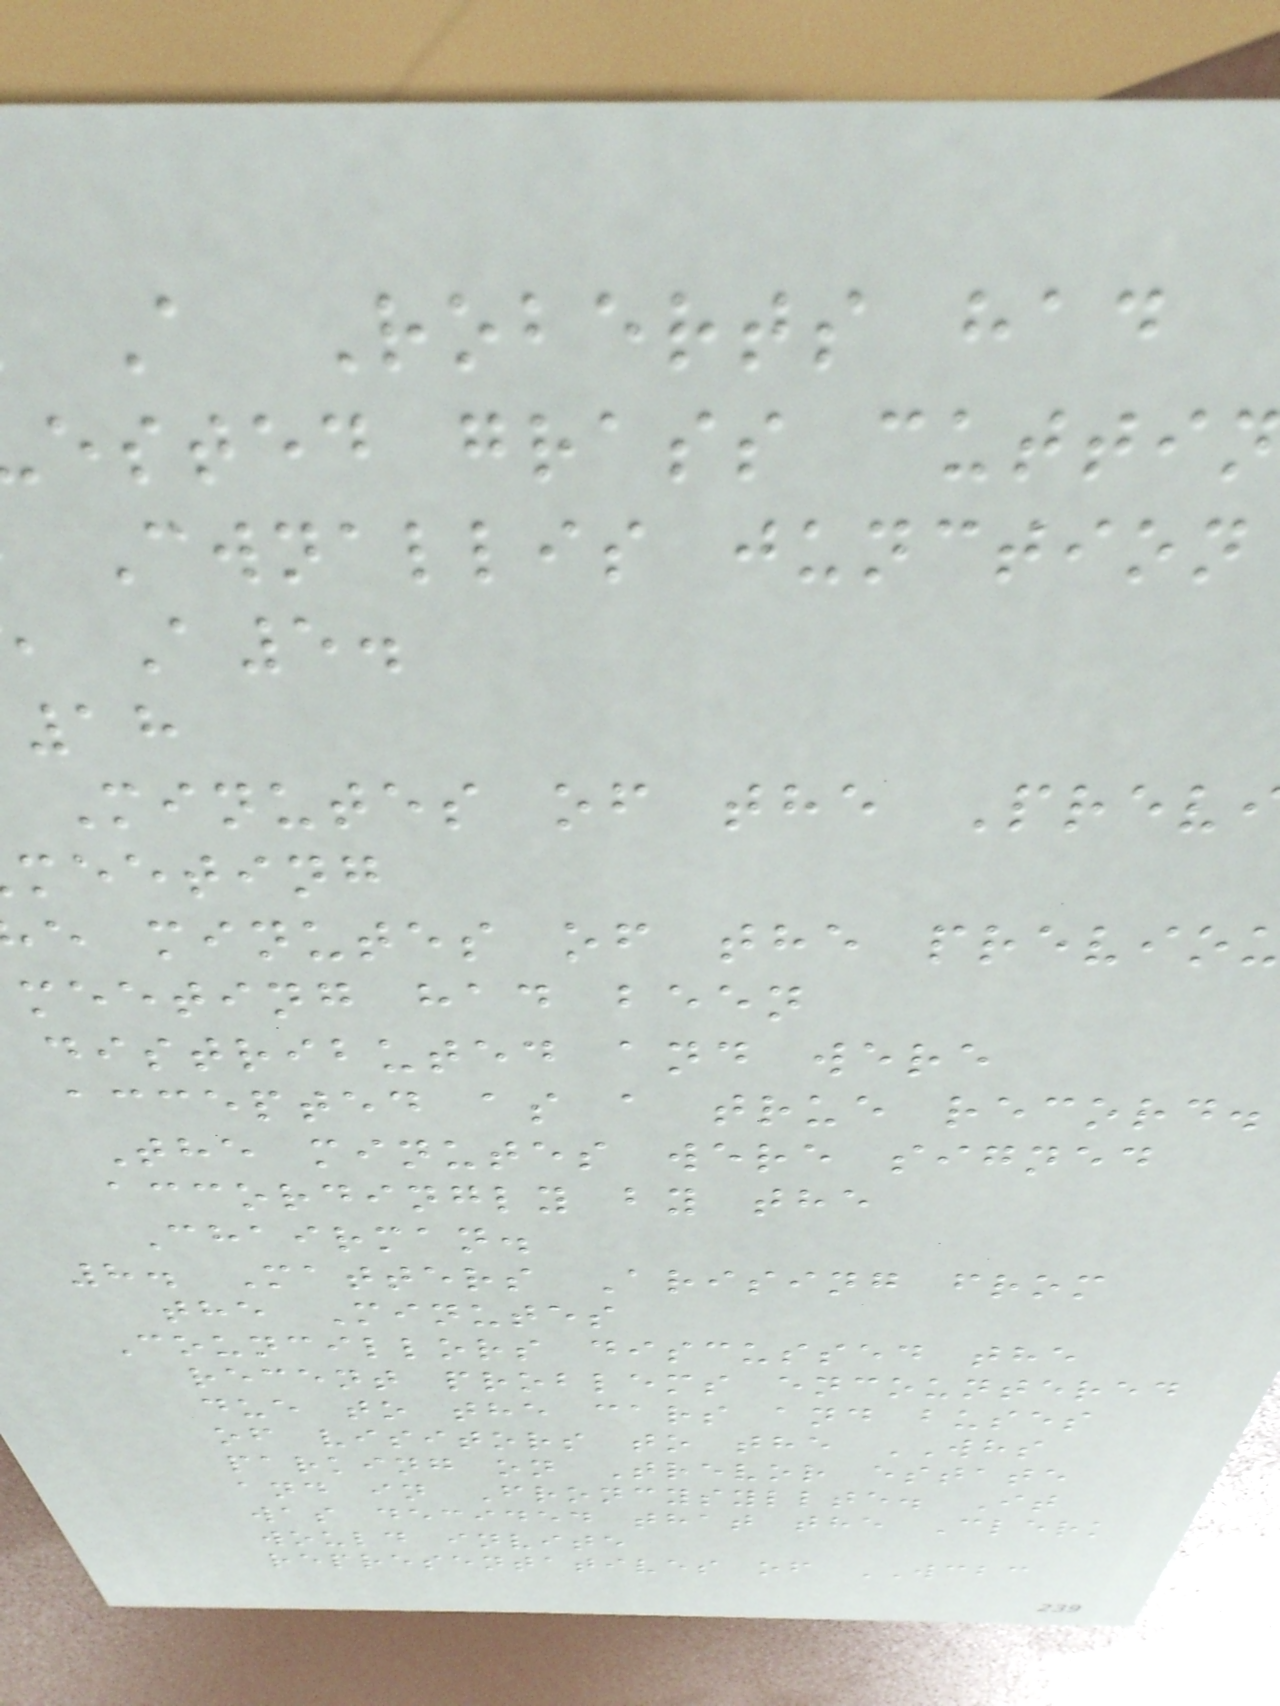A Roberts had
ested grass cutti
Cwnallis junction
A5.
Minutes of the Prev
meeting
e minutes of the previo
meeting had been
distributed and were
accepted as a true record.
The minutes were signed
accordingly by the
Chairman.
8. Matters Arising from
the Minutes
Councillors discussed the
recent problems encountered
due to the cars and buses
of visitors to the WHS
parking on Trevor estate
and in Froncysyllte. It
was decided that the Clerk
would invite
representatives of WCBC
